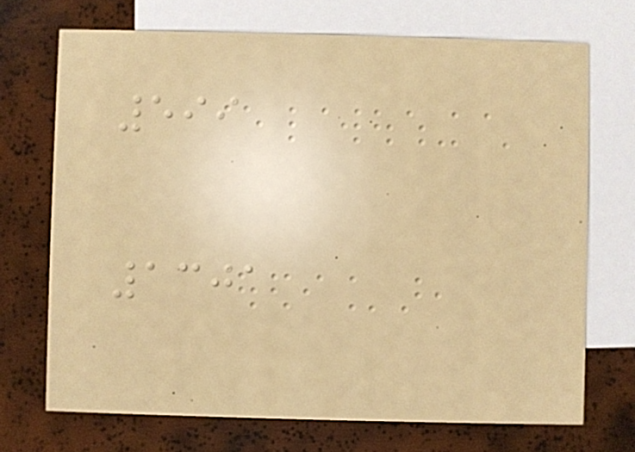599
1301
